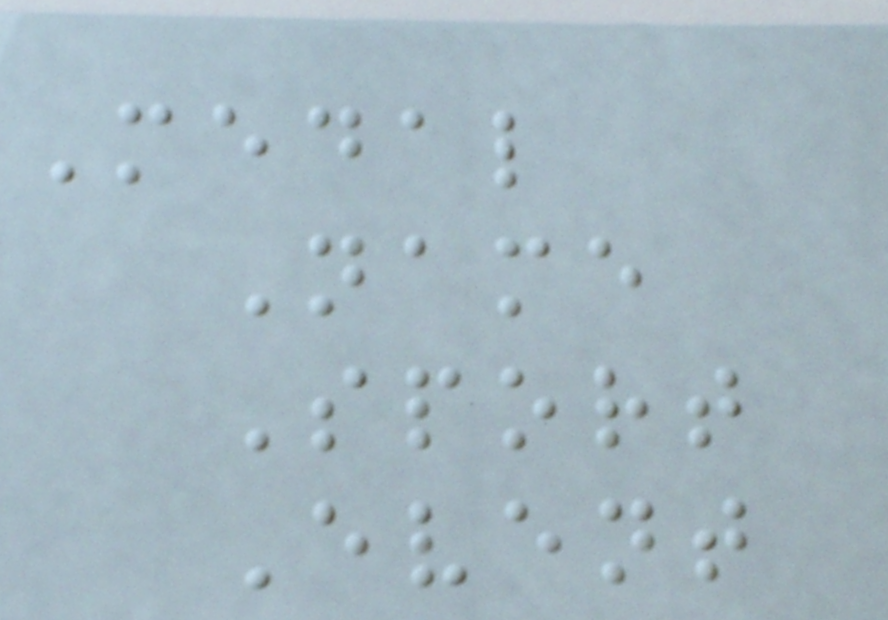Medal
Name
Sport
Event
